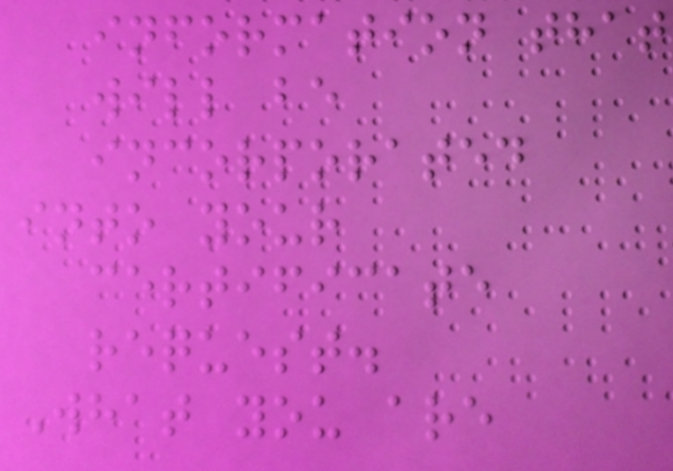information that
will be
incorporated
into your
certificate
request.
What you are
